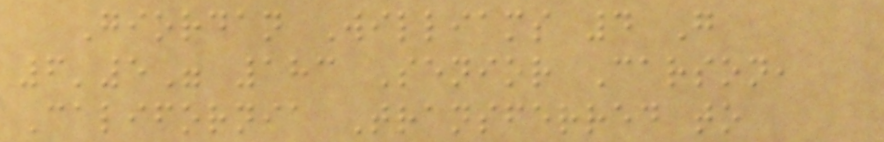Giordan Williams 4 G
6'5" 183 Senior Carson,
California Transferred to
